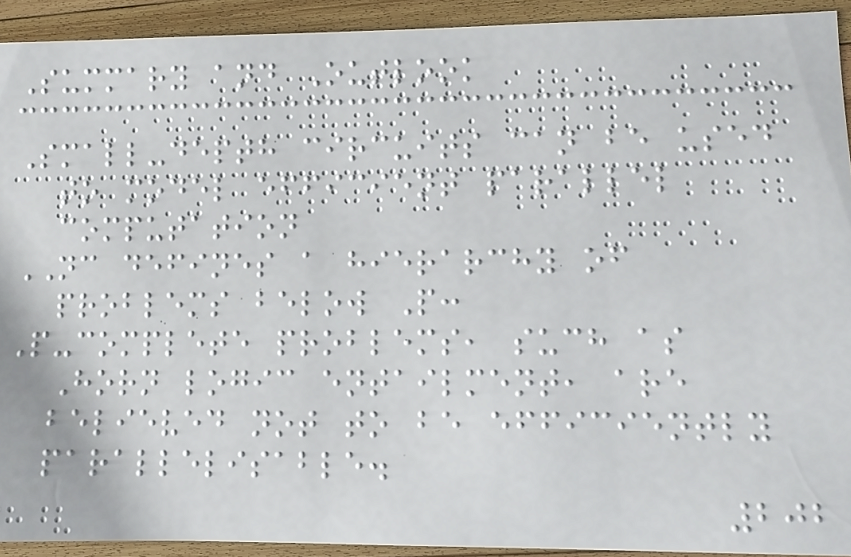Summary and Outlook
Small-depth circuits can be used
to model efficient parallel
computation
NC defines a hierarchy of
problems below P:
P-complete problems, such as
Horn logic entailment, are
believed not to be efficiently
parallelisable.
202
